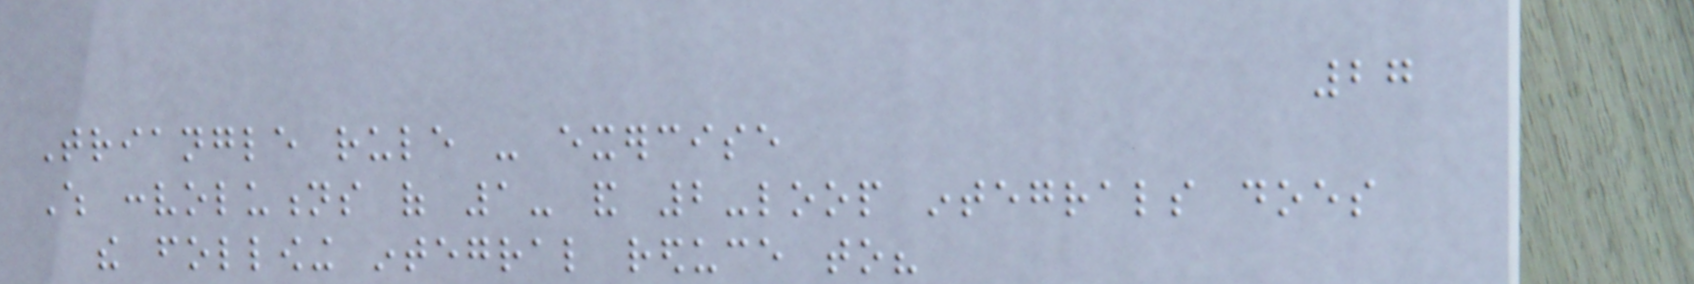27
Triangle rule - exercise
Which convolutions of 1- and 2-loop integrals does
the following integral reduce to?
